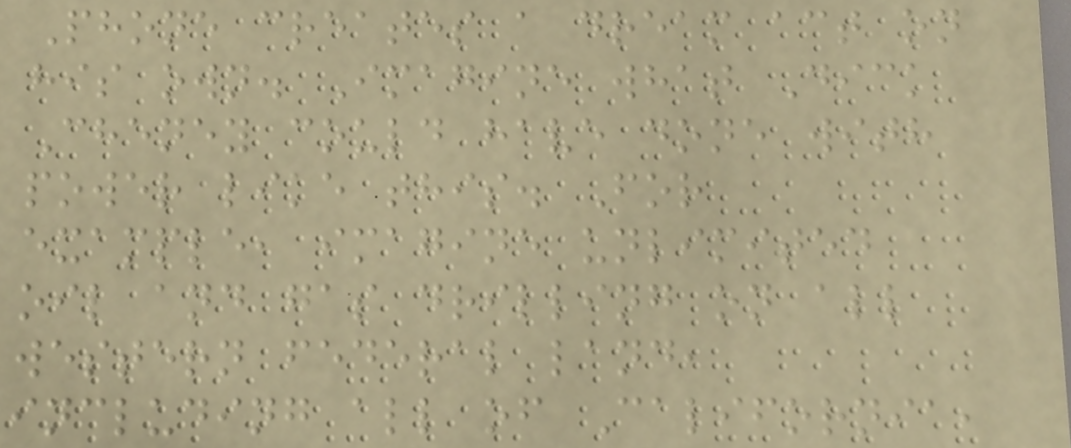Phone creates a dream act on
his own. Imagine what Dick
Cheney could have done with
power like this. For
example, imagine unlimited
oil and gas drilling on all
western federal land,
including all of California,
